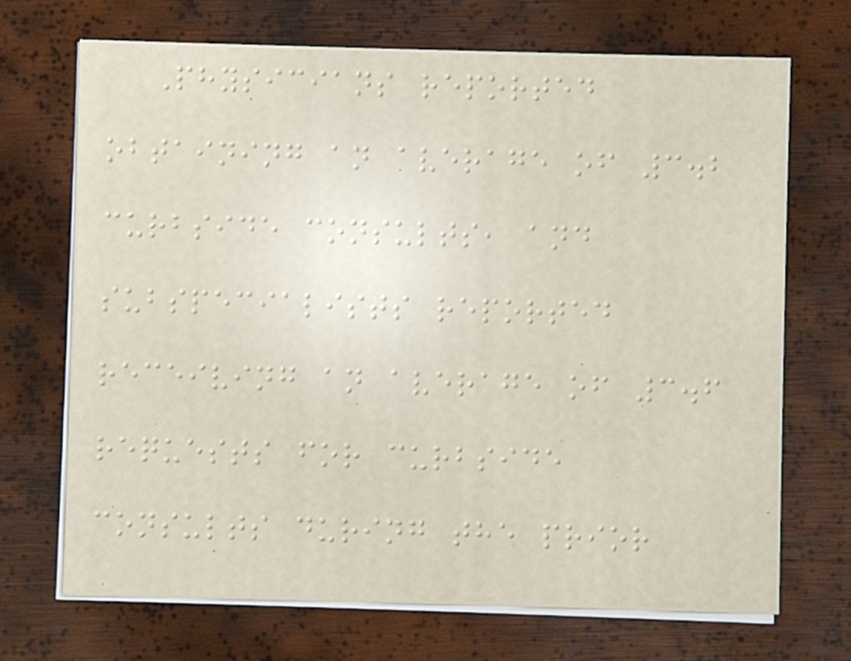Physicians reported
obtaining an average of 3.2
curbside consults, and
subspecialists reported
receiving an average of 3.6
requests for curbside
consults during the prior
